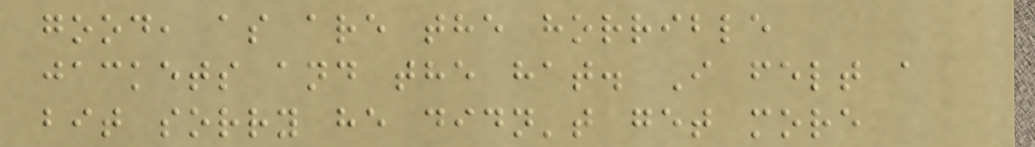good, as are the horrible
jackets and the hat. I felt a
bit sorry he didn't get more
